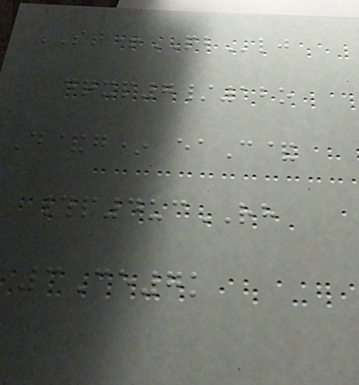ST+PBlj
dqxp7/12o
D&g* eaC&
#p4ucRH
3Ce7k
